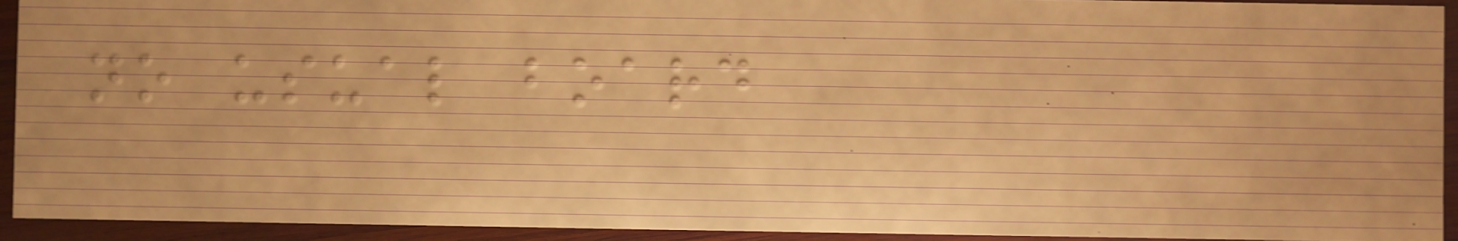no usual board
